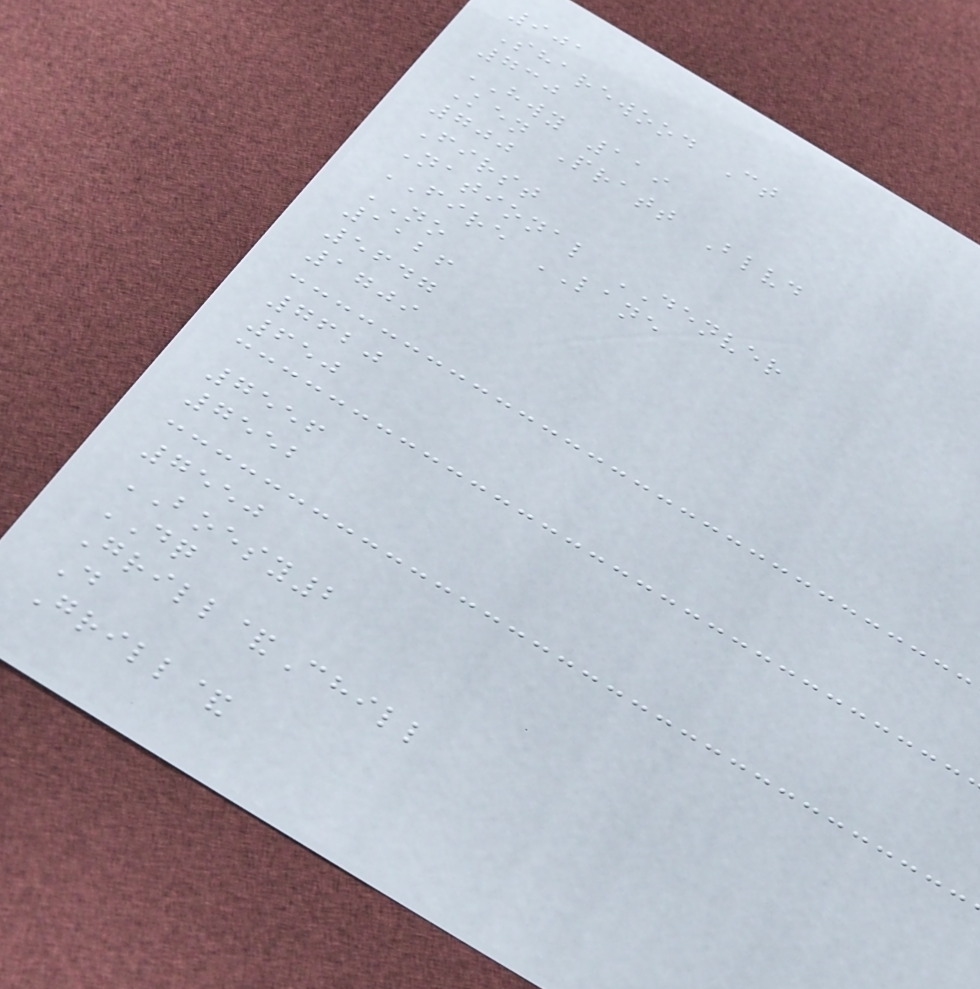901
Sharewood Ct
730
HWY 119
Ken Pratt Blvd
700
First
National DENVER
FIRE LANE
NO
1126
5647
1709
7620
650
7556
7552
7550
BOESY2
DQ
Grill&Chill
D
Grill&
